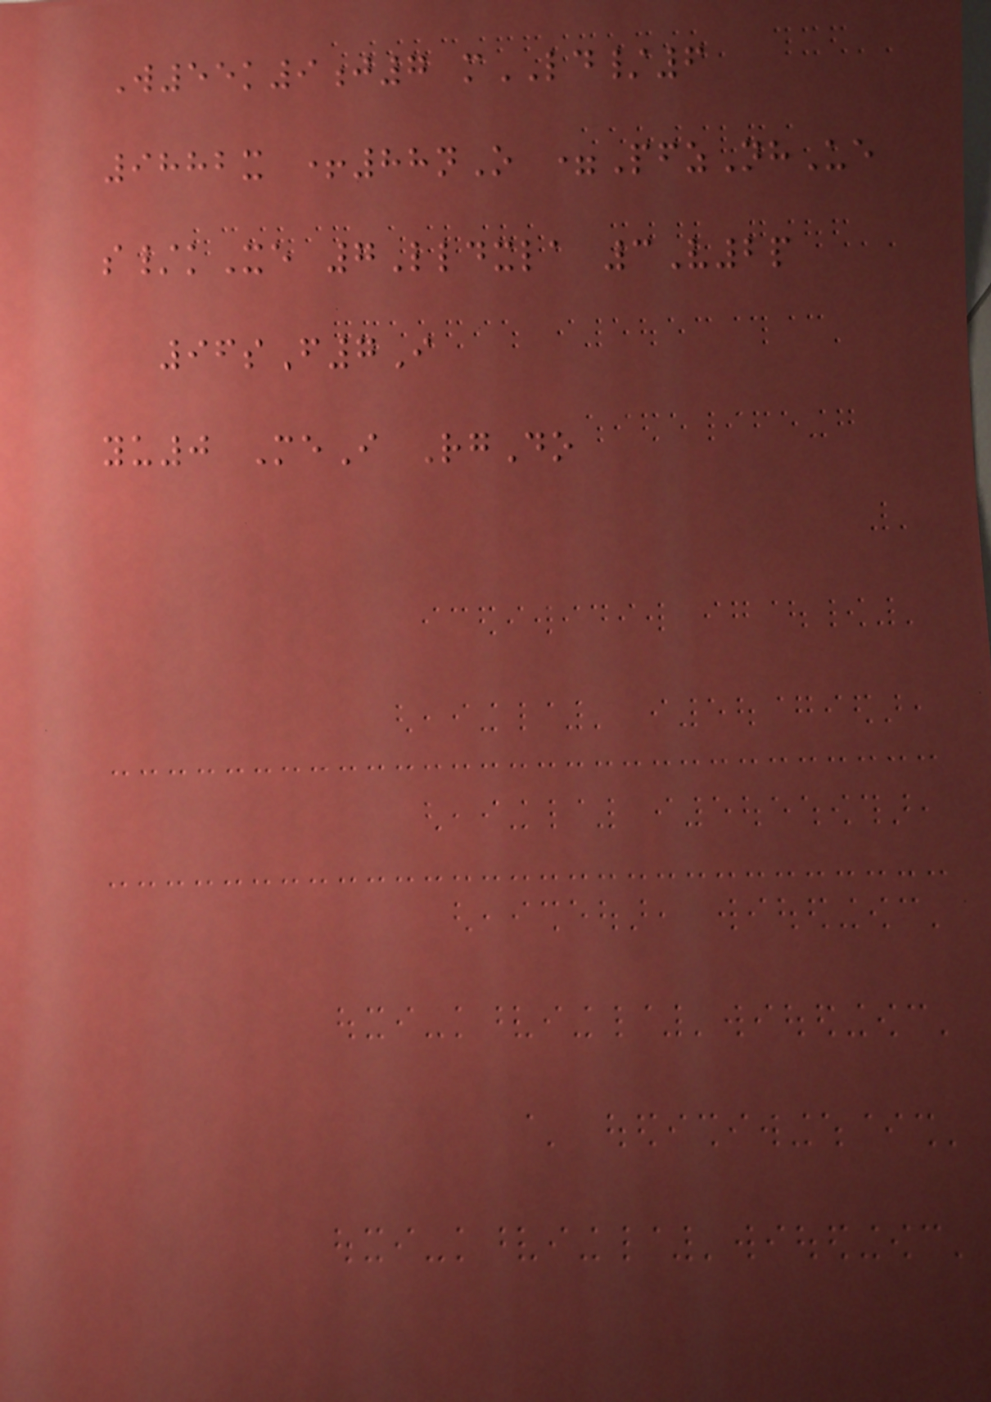W55k9j7 mLD/6
9882x +88nO =PfzNhUe
s/kXe 7Lldxla 3V2p
96sF7I
yu0 MeI RgDo
